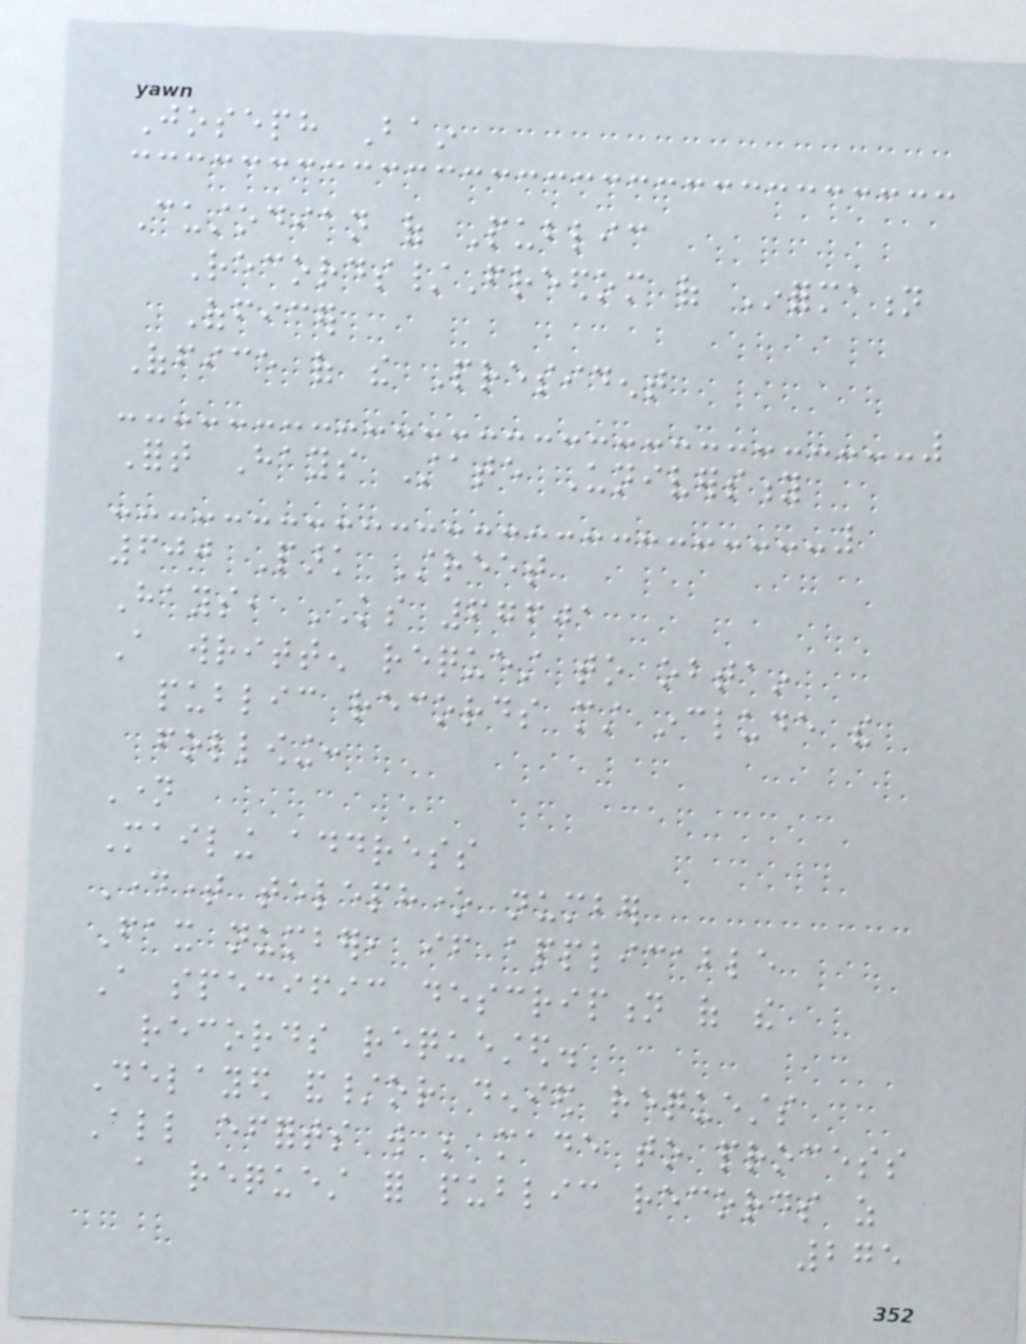Joseph Bain
Custodian of Public
Records/Freedom of Information
Officer
Office of the President
Fort Hays State University
600 Park Street
Hays, KS 67601
A written request to obtain
public records must include the
following:
Name
Mailing address
Daytime telephone number
Fax number, if applicable
A specific description of the
records requested.
Delayed and/or denied requests
All efforts will be made to process
a request for public records as
275
